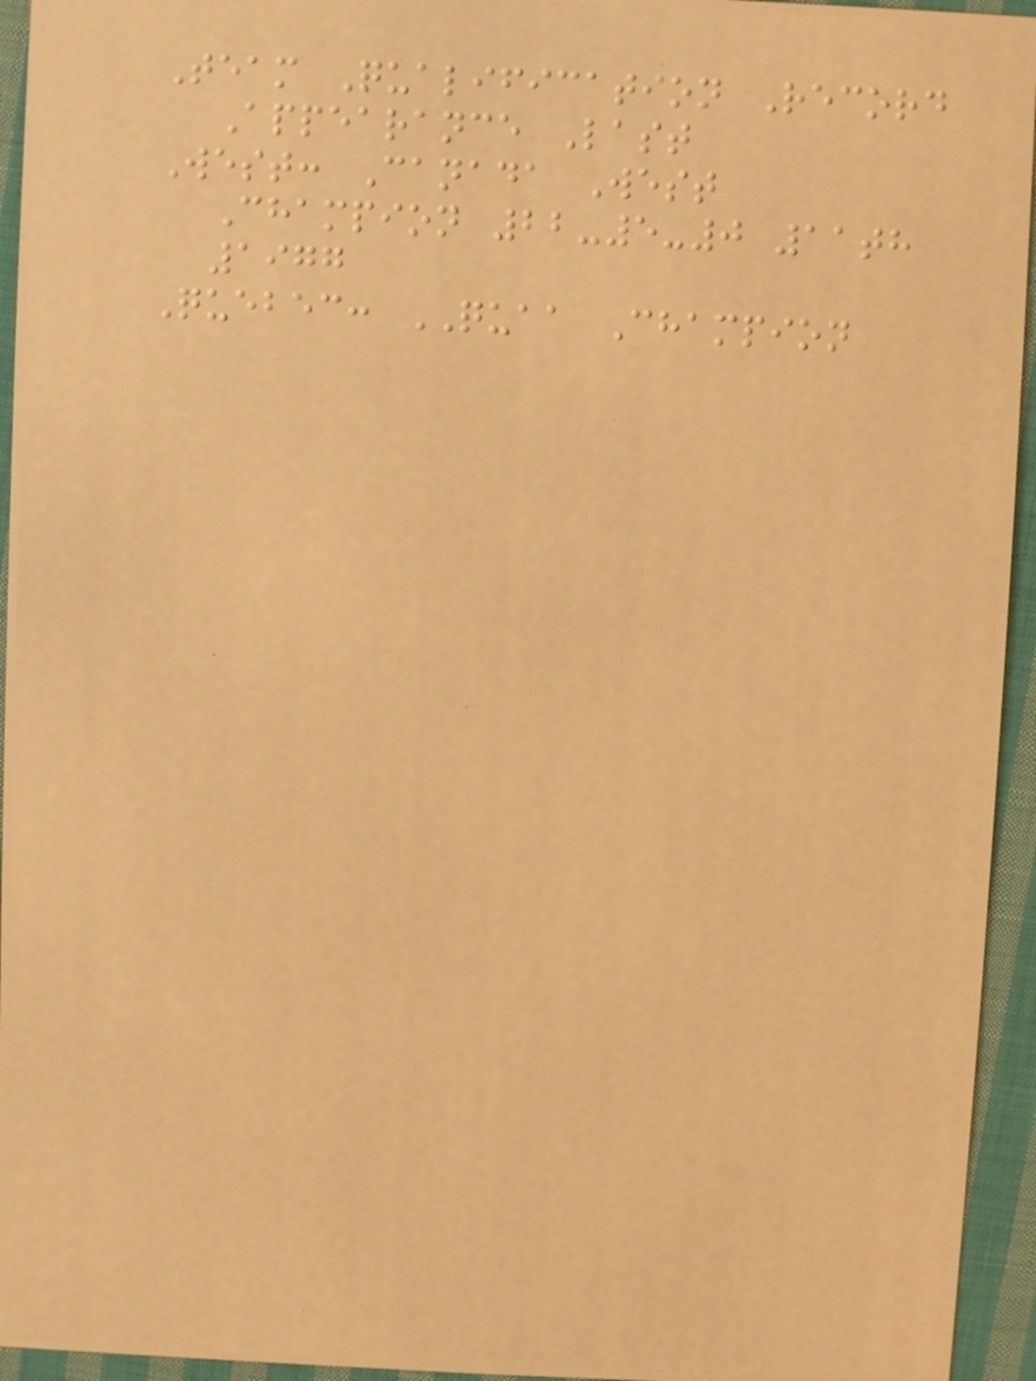Team Qualification Record
Appearance Last
West: Canada West
Champion 22-5-0 11th
1977
Quebec: QUAA Champion
